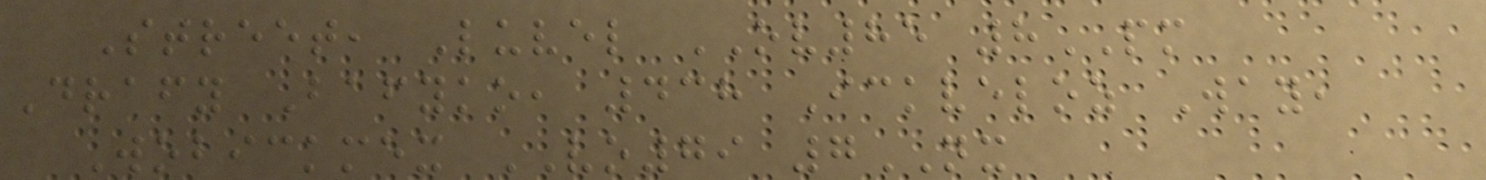Street, Luvel OV85 8PM
Drafy Bafyko, 438 Ickveloz Way,
Wobickmex VO79 7NX
